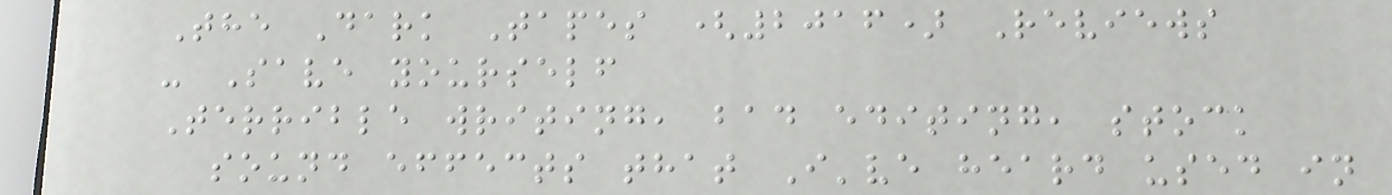The Dark Tapes (2016) Reviews
- Save yourself
Terrible writing, bad editing, stock
sound effects that I've heard used in
